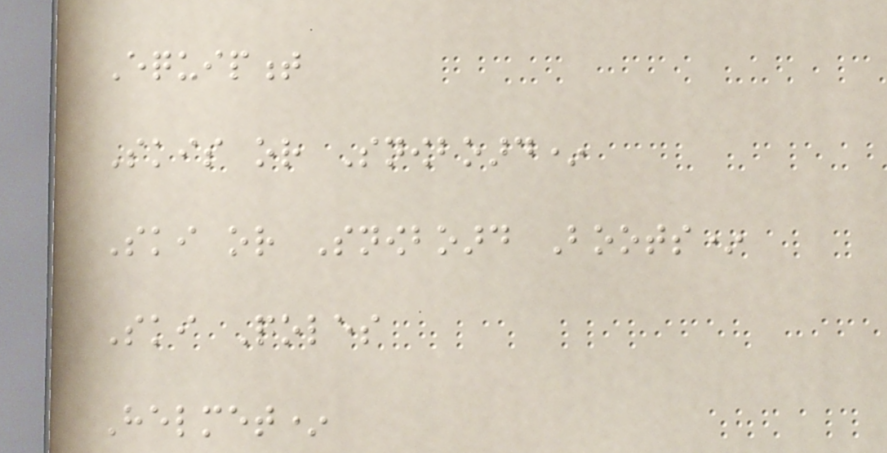Equipment
Skis or Snowboard*
Ski or Snowboard Boots*
Ski Poles
Helmet*
